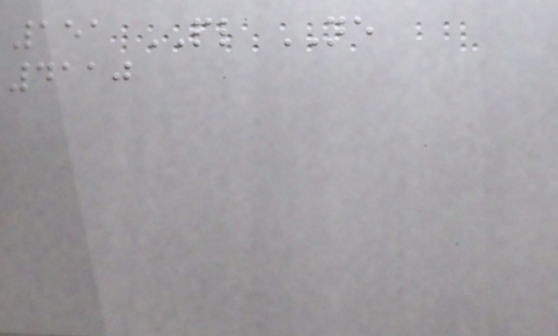151 PL NE
4110
